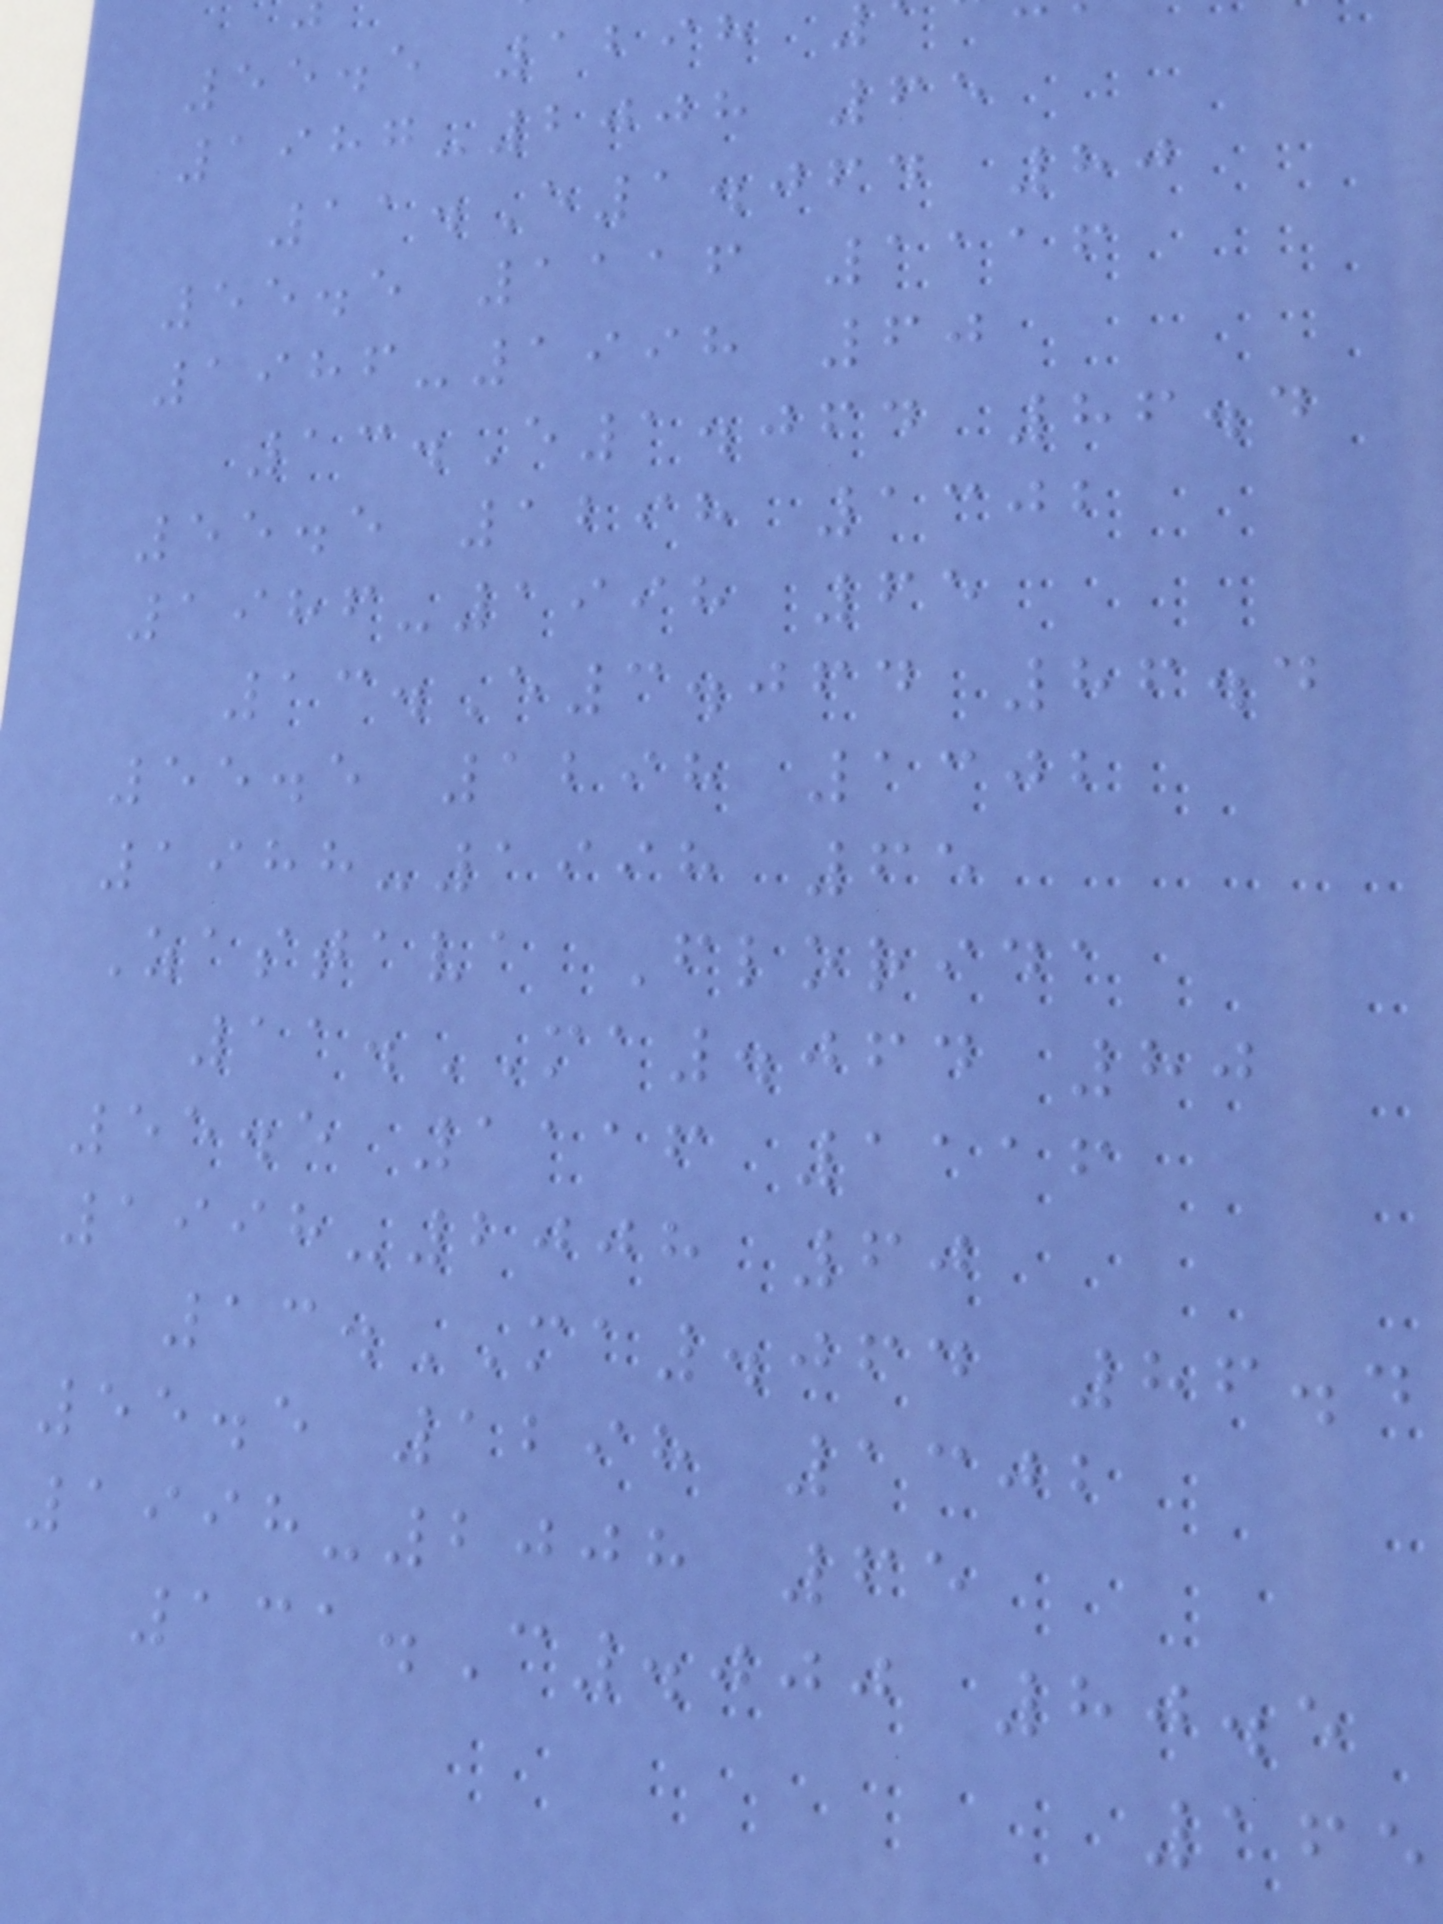55.5 1298
1987-2008 65
11.E1.064 80
55.5 1116 1116
1986-1998 60
13.E1.064 86.4
55.5 1298 1302
1986-1998 65
13.E3.064 86.4
55.5 1298 1302
1988-1998 65
Zastava Florida
11.MA.064 80
55.5 1116 1116
1998-2008 60
13.MA.064 86.4
55.5 1298 1302
1998-2008 65
131.C.000 80.5
165
